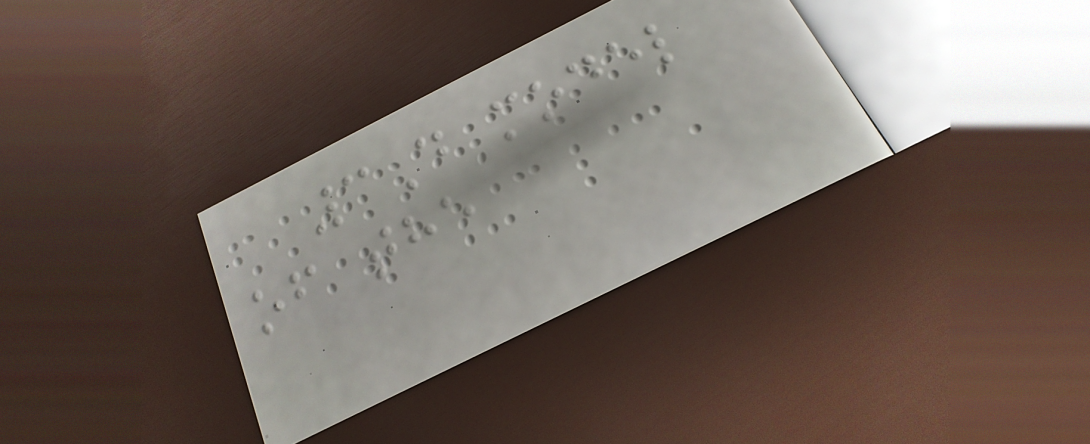3D model
of the
